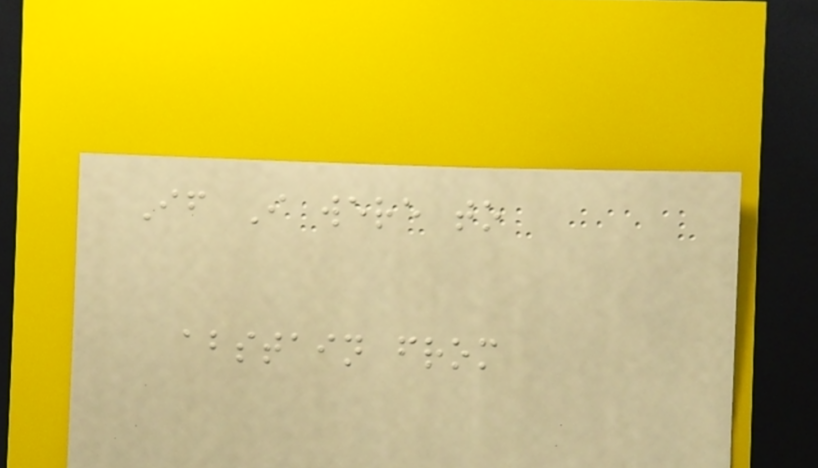If I were to
abstain from
